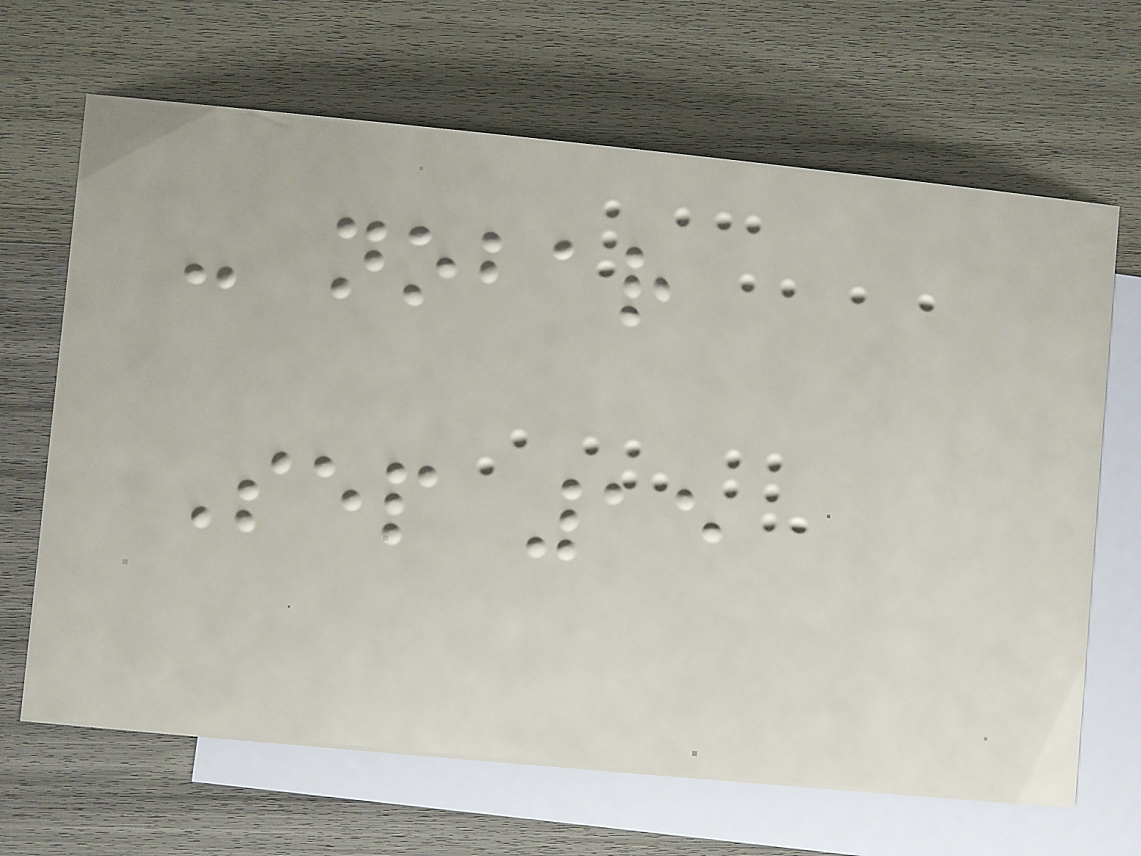- nobar
Sep 15
